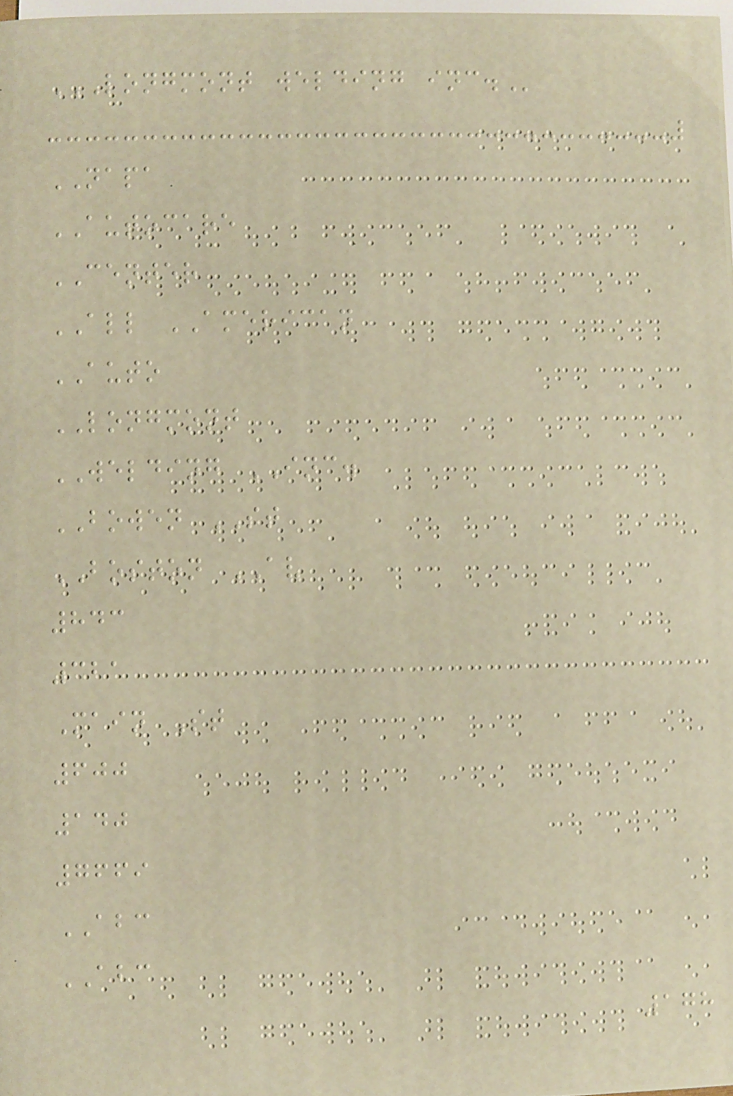LONGMONT WELDING INC.
NAPA
AUTOCARE
CENTER
ALL AMERICAN
AUTO
LONGMONT
WELDING INC.
BOWEN ST
BOSTON AV
843
321
Main St
600
140
7669
ABC
ABC
178
